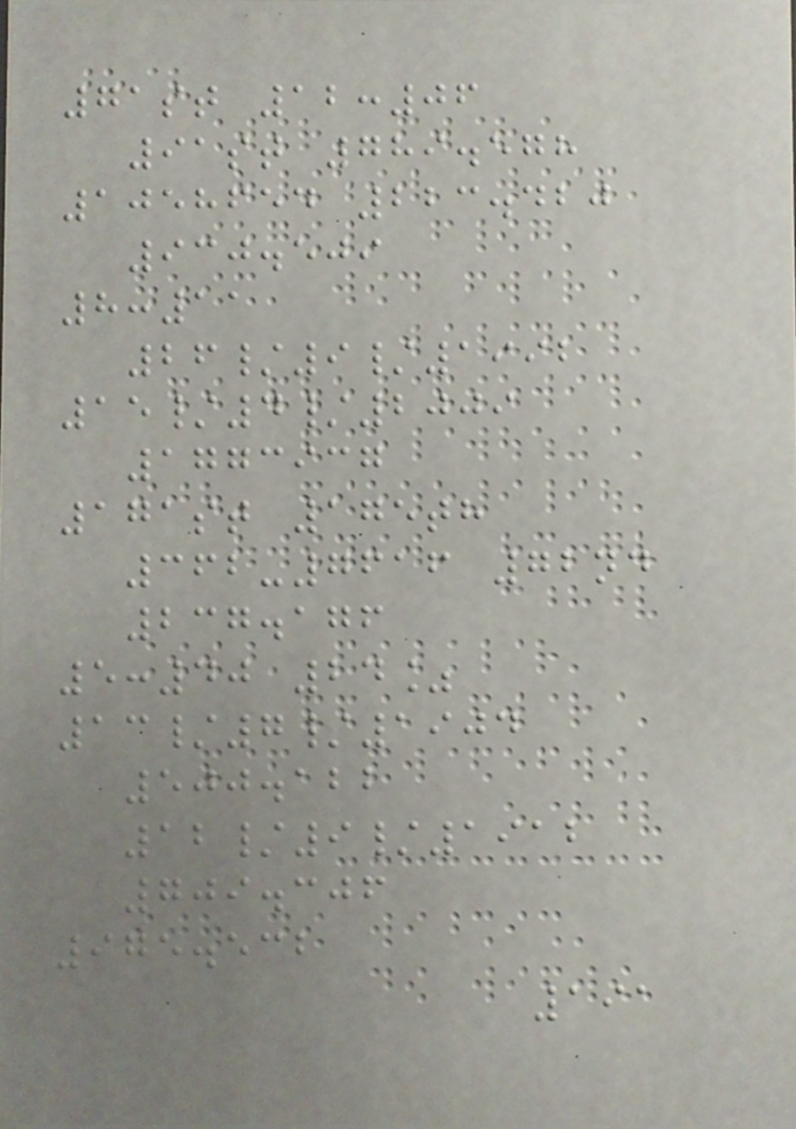71st 12:06
91st 789.578
1058654 223.420
930.509
8:11
26/9/1992
15/4/2009
1773937
171st 175th
362-7616 72nd
237.176
5:40 24%
13/7/1904
500.122
12/9/1912
709.306
975.532
191
